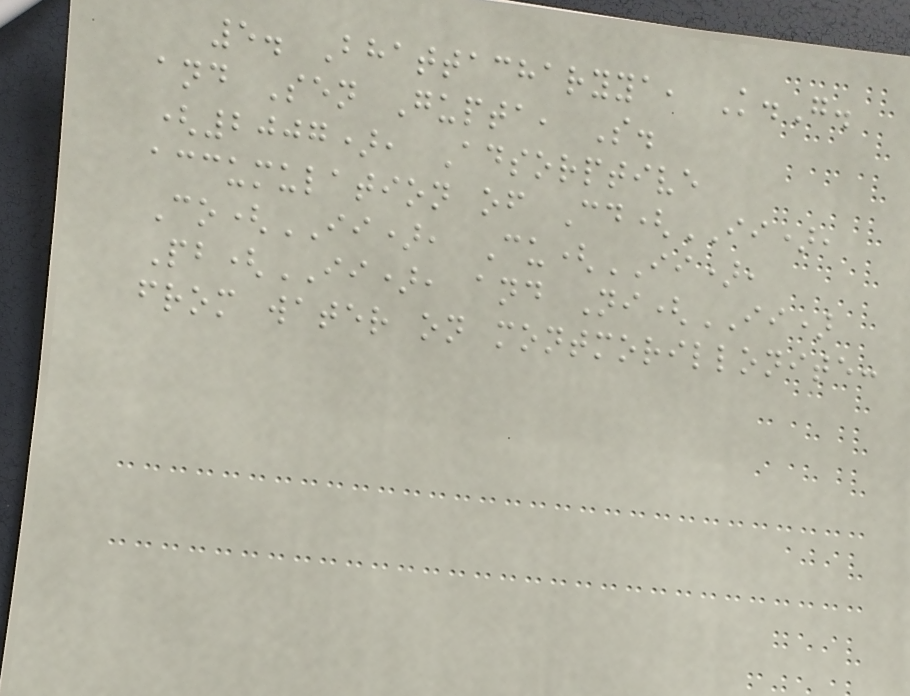5. Bhattacharyya, K.G.
and Sen Gupta, S.
(2007), Adsorptive
accumulation of Cd(II),
Co(II), Cu(II),
Pb(II), and Ni(II)
from water on montmorillonite:
